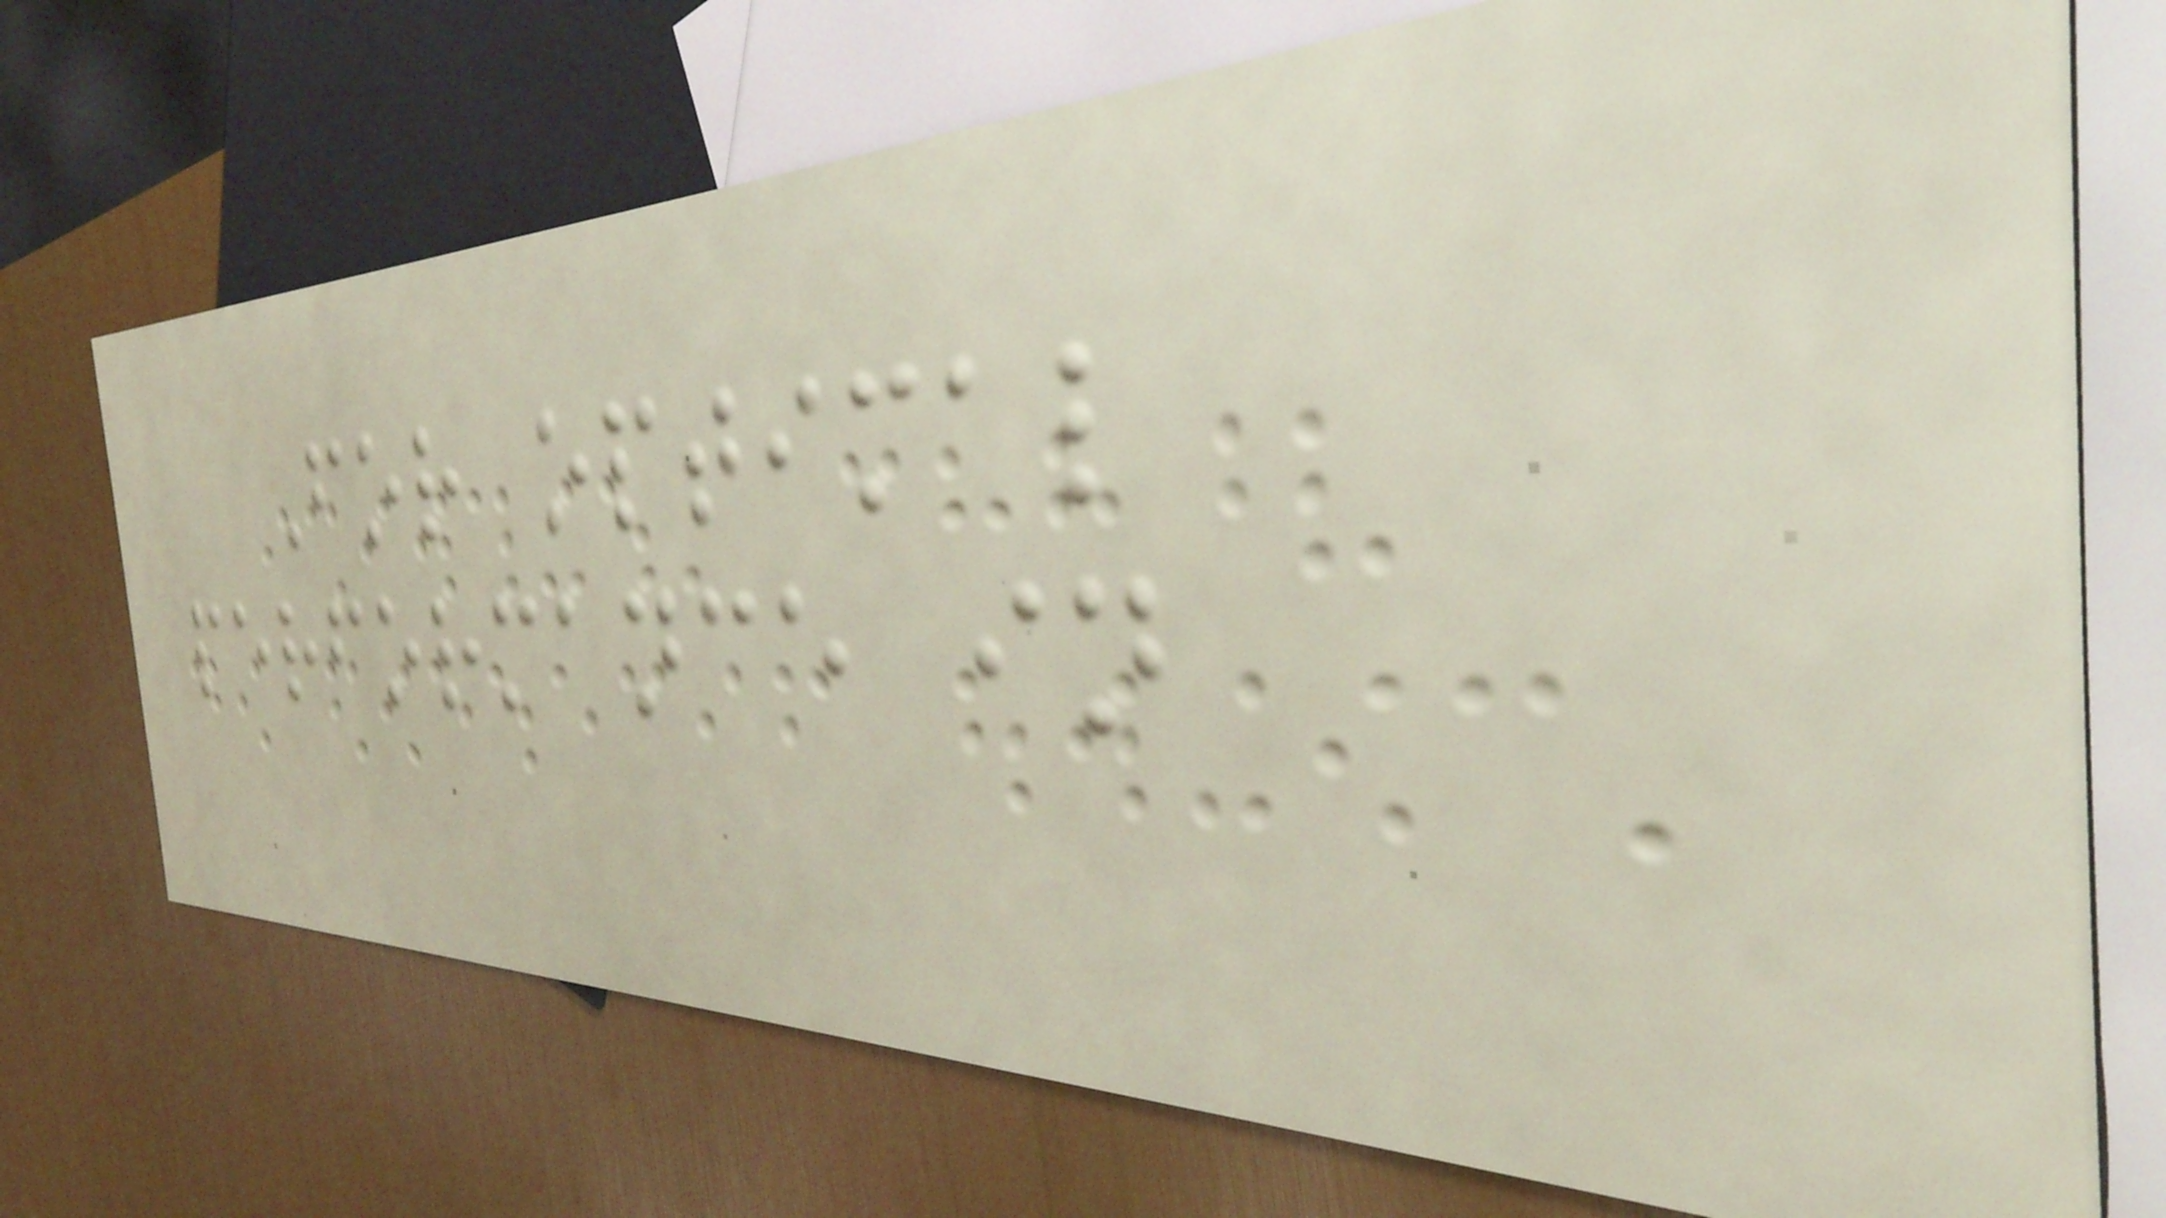For optimal
performance in
